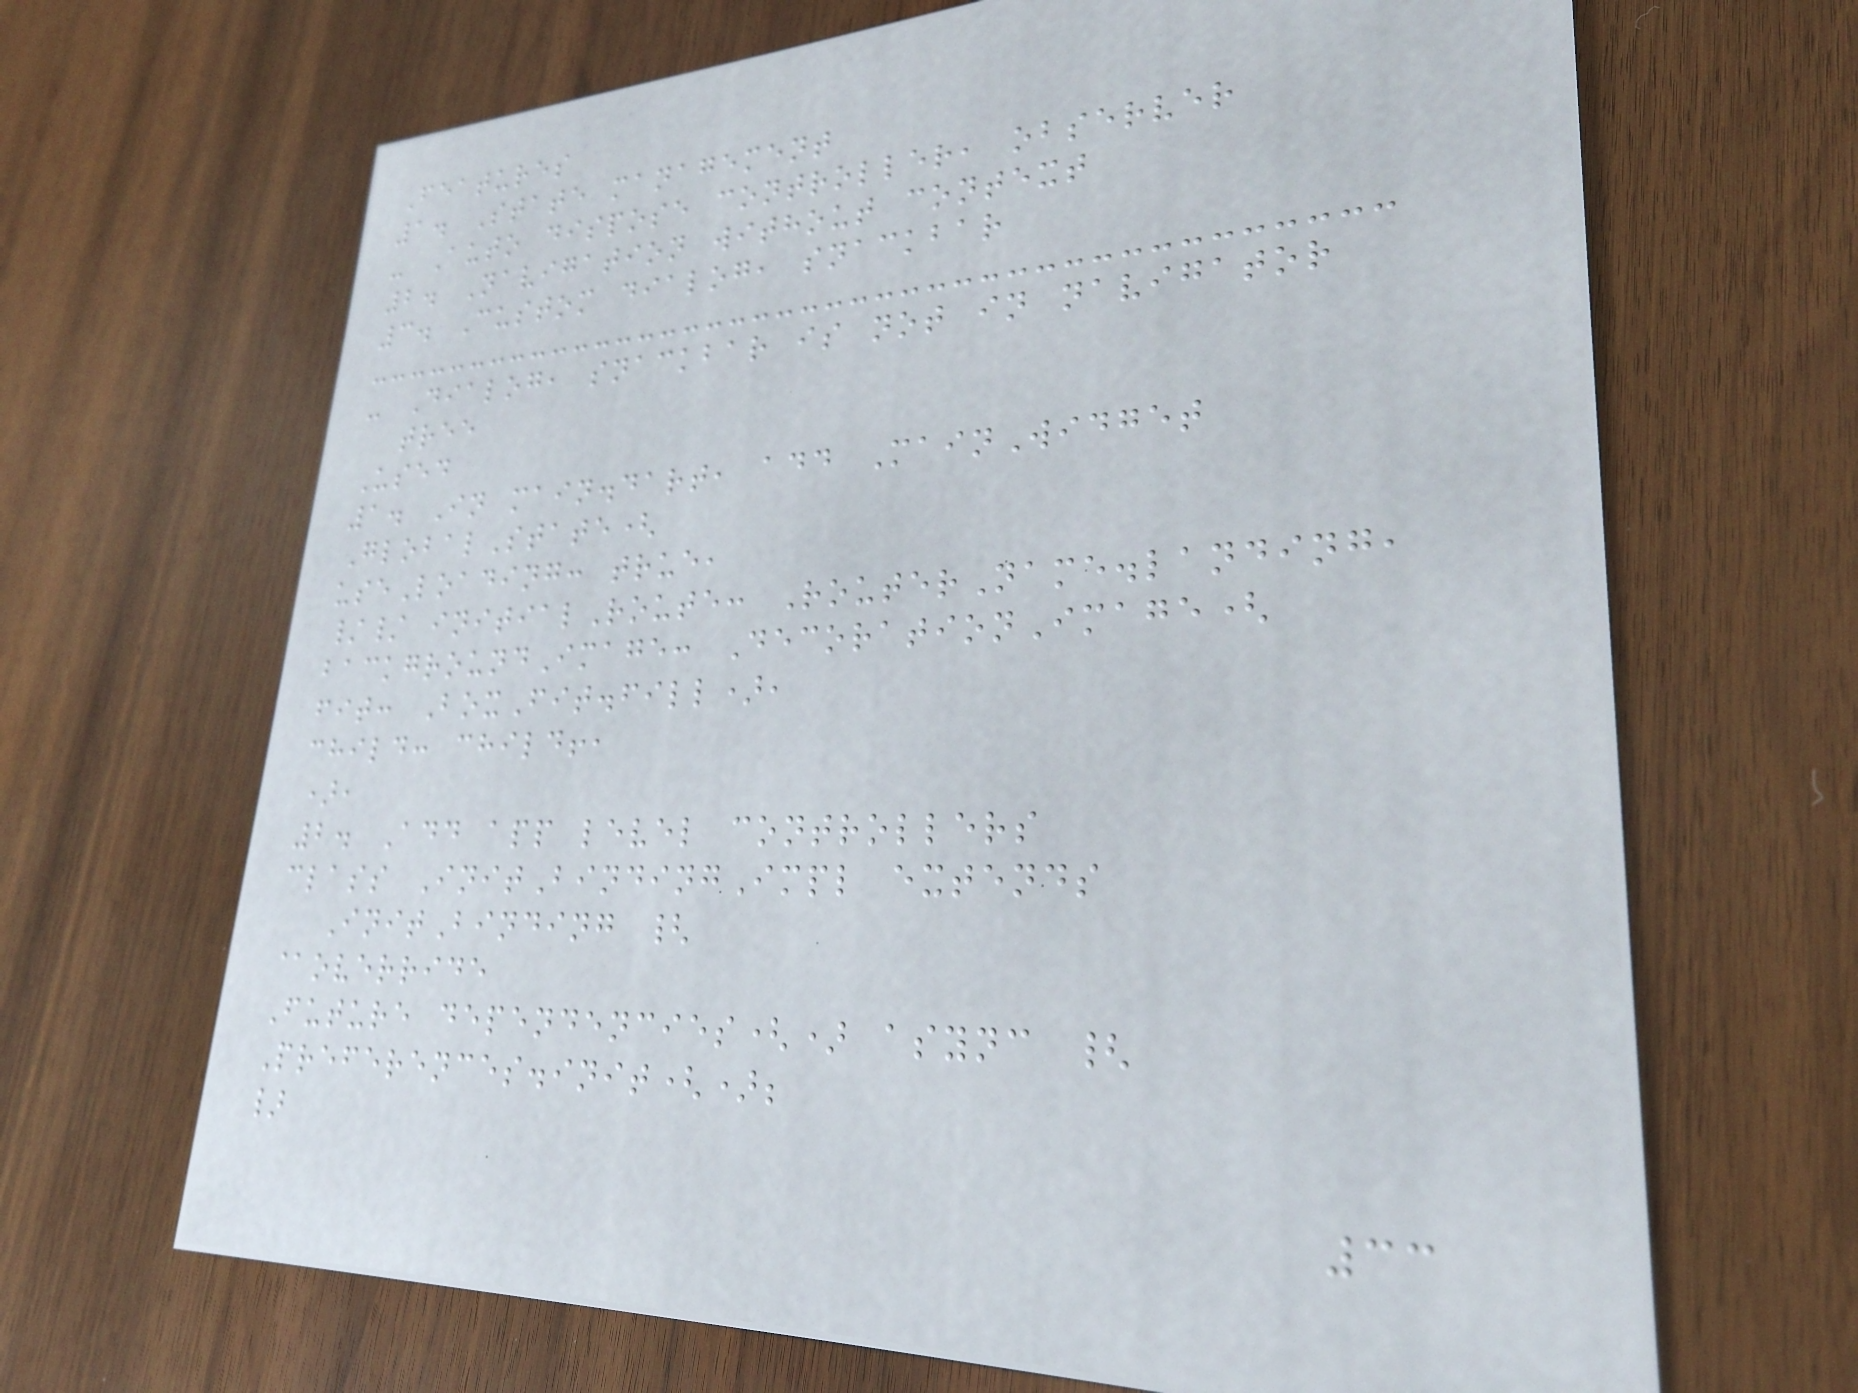Features
1. State management
- Auto dispose controller, observer
2. Navigation without context
3. Custom dialog, snackbar
- Dialog, snackbar is not in navigator
tree
Used
1. In main.dart, add MainWidget
GlobalState(
useLoading: true,
// initialRoute: RouterName.landing,
backgroundImage: DecorationImage(
fit: BoxFit.fill),
child: child!,
),
2. Add app level controllers
class InitBindingImpl extends
InitBinding {
@override
Future dependencies() async {
Preferences.init();
}
33
